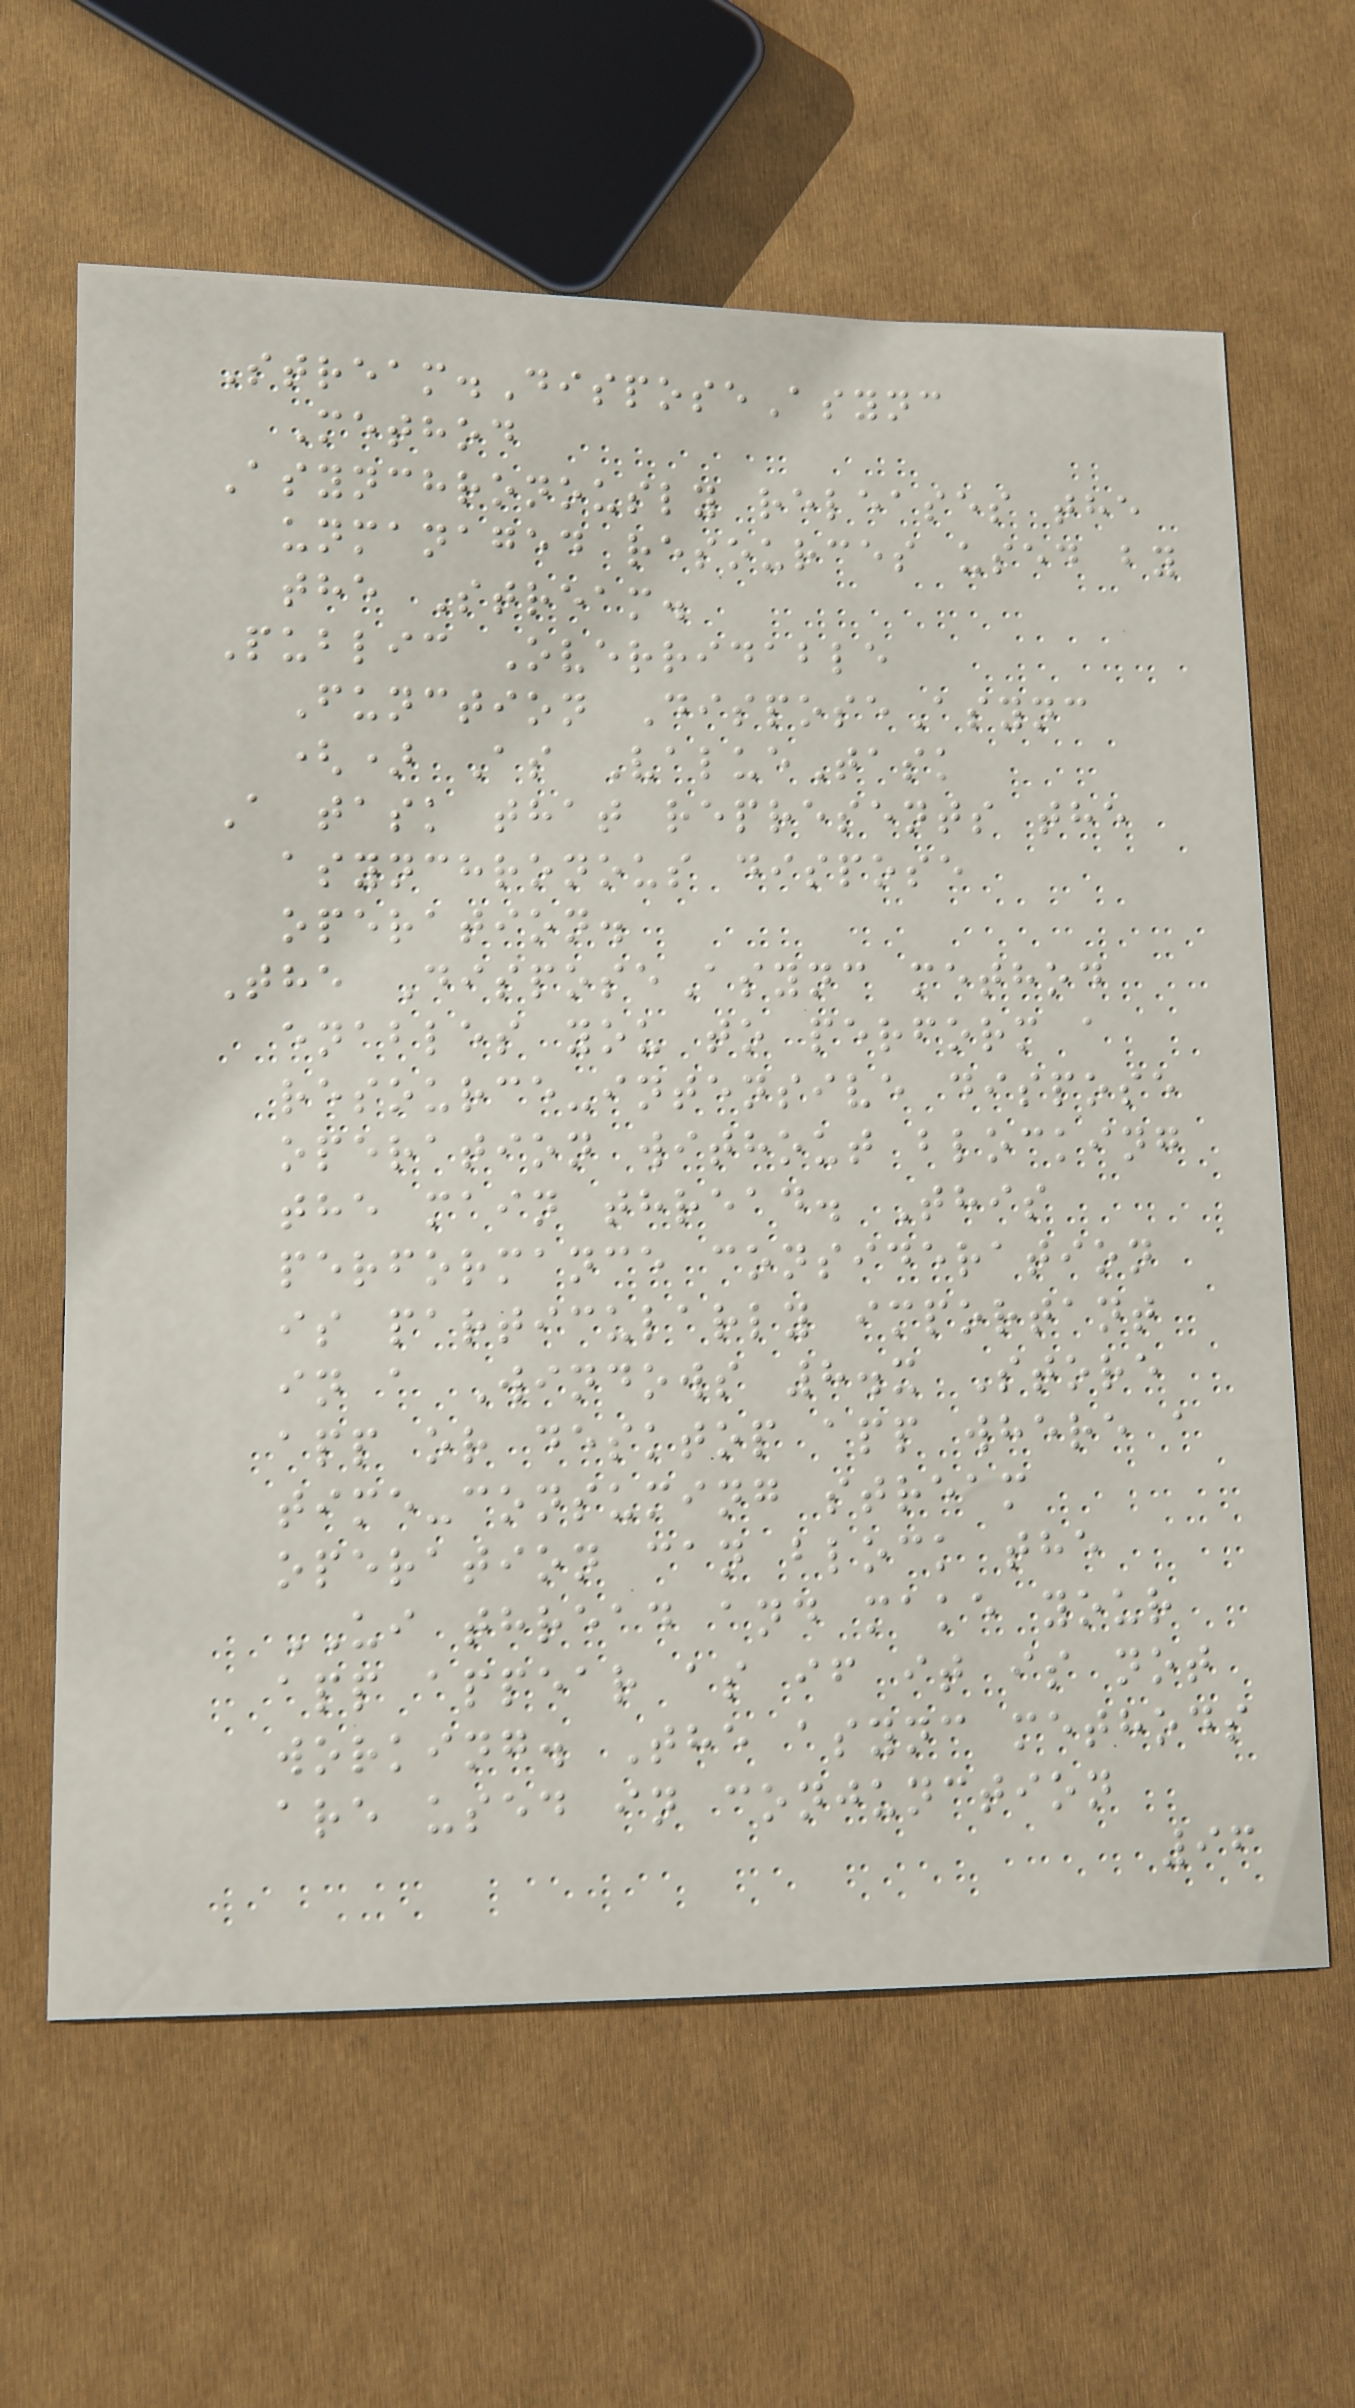Stream.DisposeAsync
Method
Asynchronously releases the
unmanaged resources used by
the Stream.
Public Overridable
Function DisposeAsync
() As ValueTask
A task that represents the
asynchronous dispose
operation.
The DisposeAsync method
enables you to perform a
resource-intensive dispose
operation without blocking
the main thread. This
performance consideration
is particularly important
in a Windows 8.x Store
app or desktop app where a
time-consuming stream
operation can block the
UI thread and make your
app appear as if it is not
working. The async methods
are used in conjunction
96
